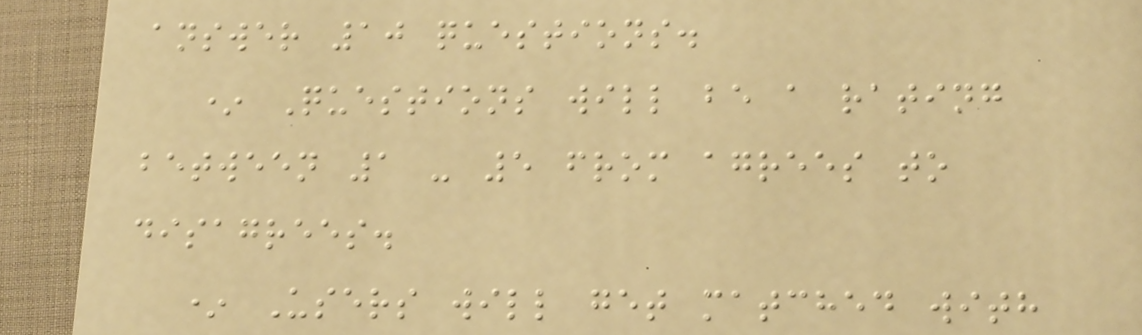answer 10 questions.
* Questions will be a rating
between 1 - 5 from agrees to
disagrees.
* Users will get matched with
